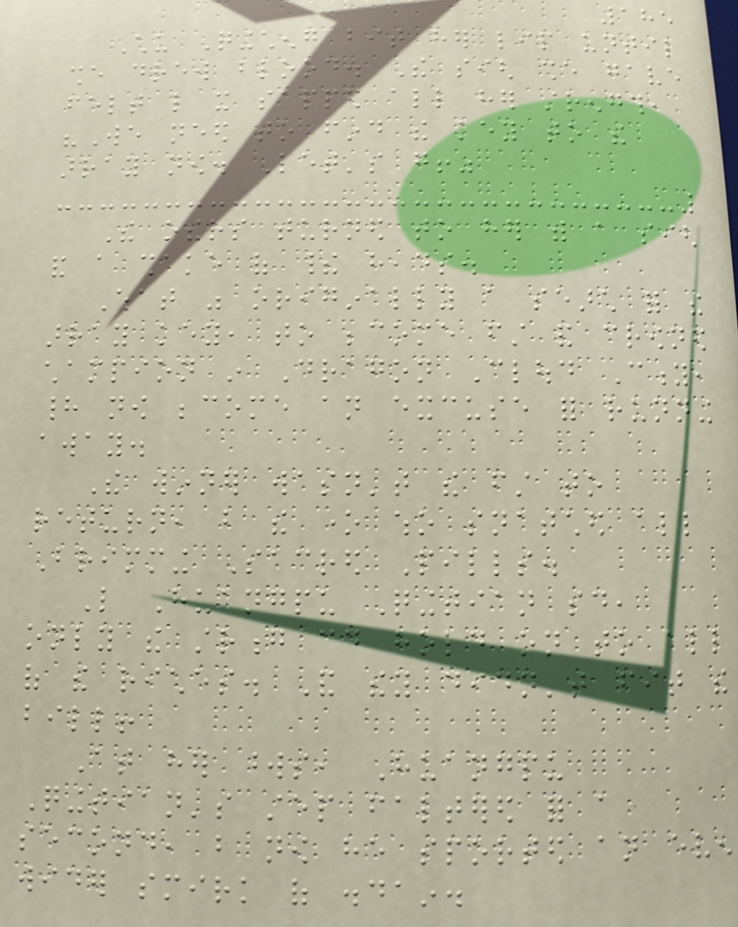185
Chu Qingcheng bit her lip until
she drew blood. The sigh she gave
felt like it sapped all her strength,
"We need to find the key to the
array now. Let's go!"
The others turned to her with a sigh
and a shake of their heads.
What was originally a search for the
array key, to become first and crowned
champion in Dragon Cloud City,
had now become an excuse for running
away.
The winner wasn't the first to
return, but the one who snatched all
Brimming Sacred Pills.
Like Huangpu Qingtian said,
only the strong could hold on to all
of the riches. And they didn't fit the
bill!
At her words, Huangpu
Qingtian's step faltered for a
second, but now he sported an even
wider smirk of disdain.
